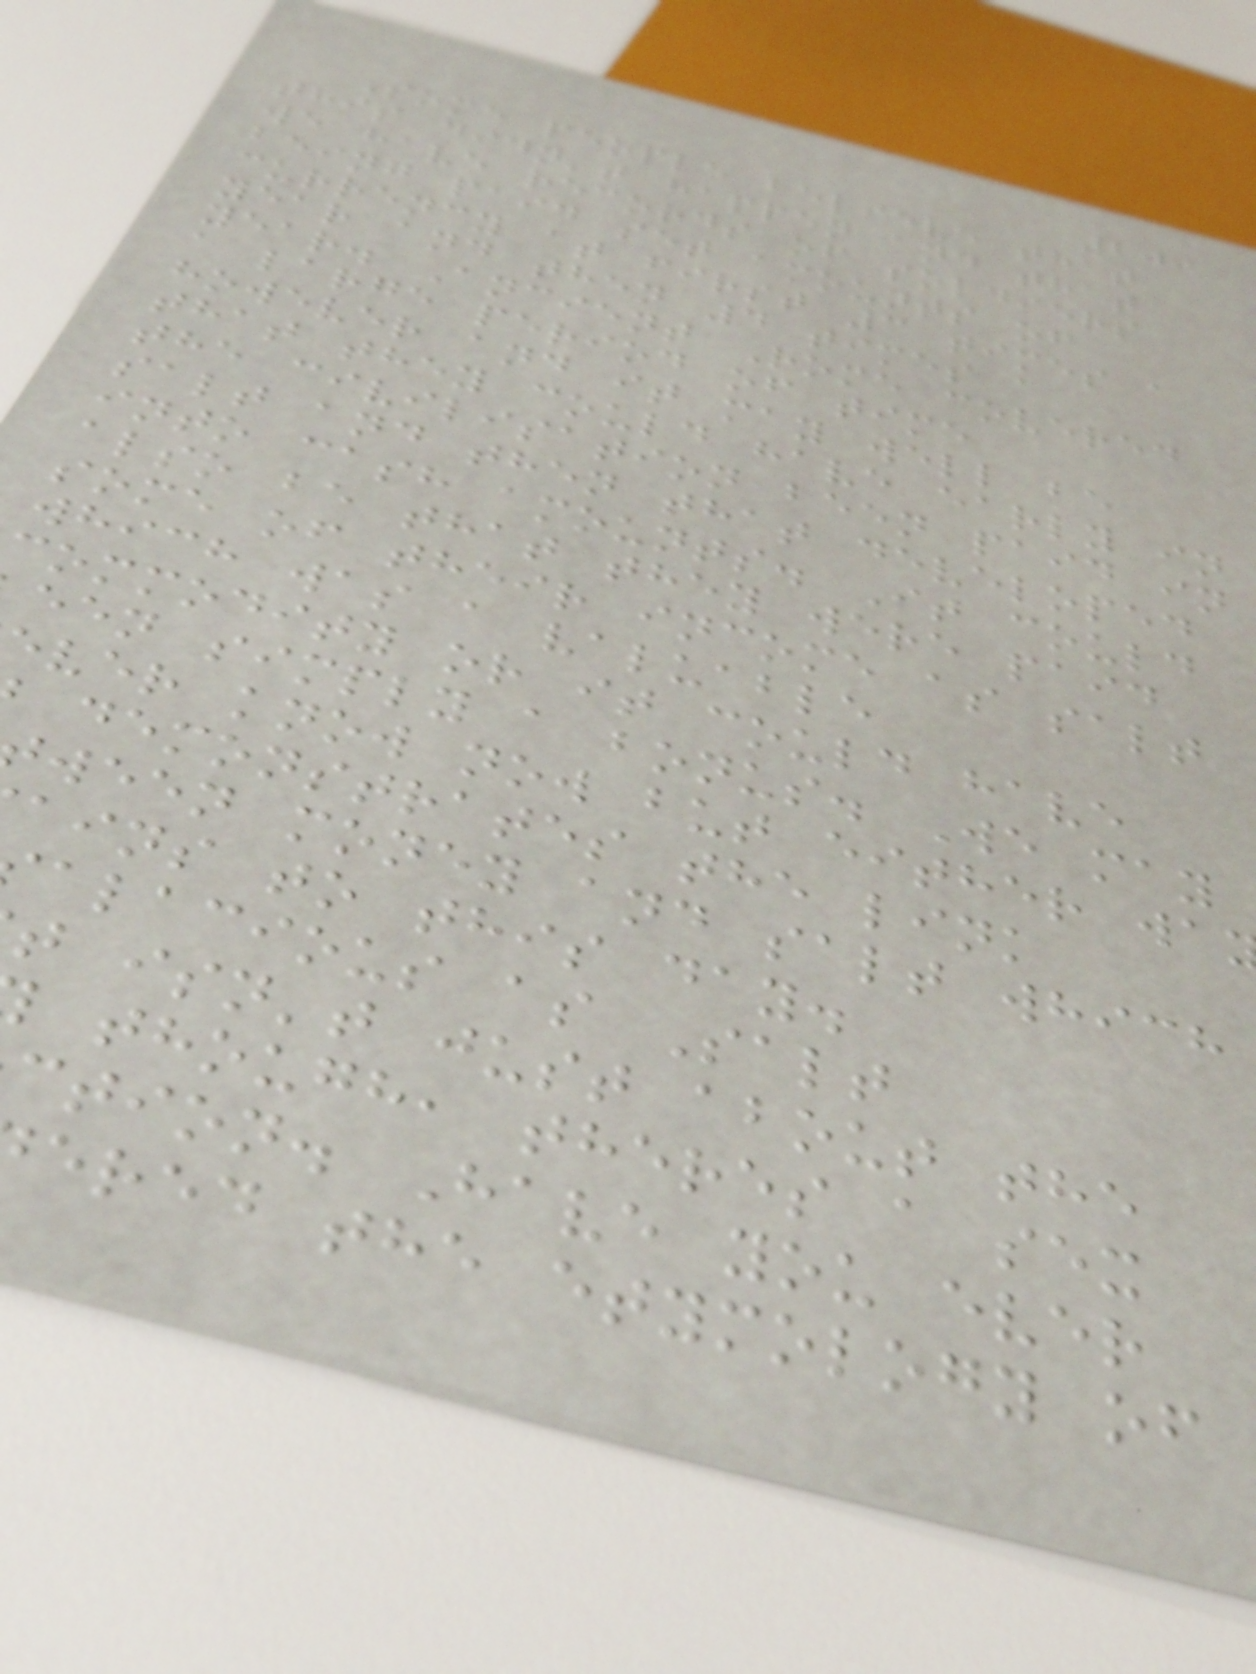209
Some people believe that
this didn't happen and that
we have records of soldiers
being paid set amounts of
currency at first 3 times a
year and then 4 times a
year. Ancient Rome covered
a large period of time
however and it may well be
that they could have early in
the civilisation been paid in
salt and then that developed
into cash amounts. It could
also be that they were paid
some of their income as salt
which was a valuable
commodity or it could have
een simply a bonus. We may
ver know now but either wa
demonstrates the link
ween money and salt which
ains to this day.
alacious as Salt
t isn't just about the
though, theres a sex
ction. Have you ever
ered the etymology of
